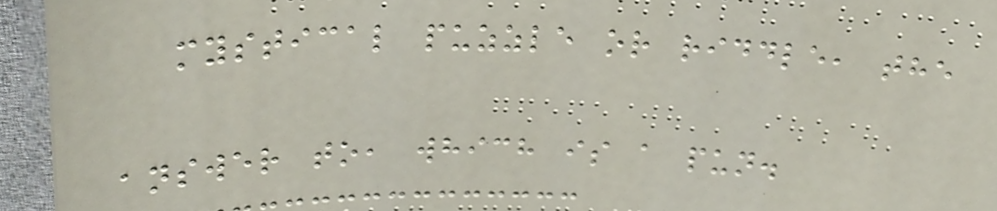mystical puzzle or riddle, the
answer to, which is a pun.
